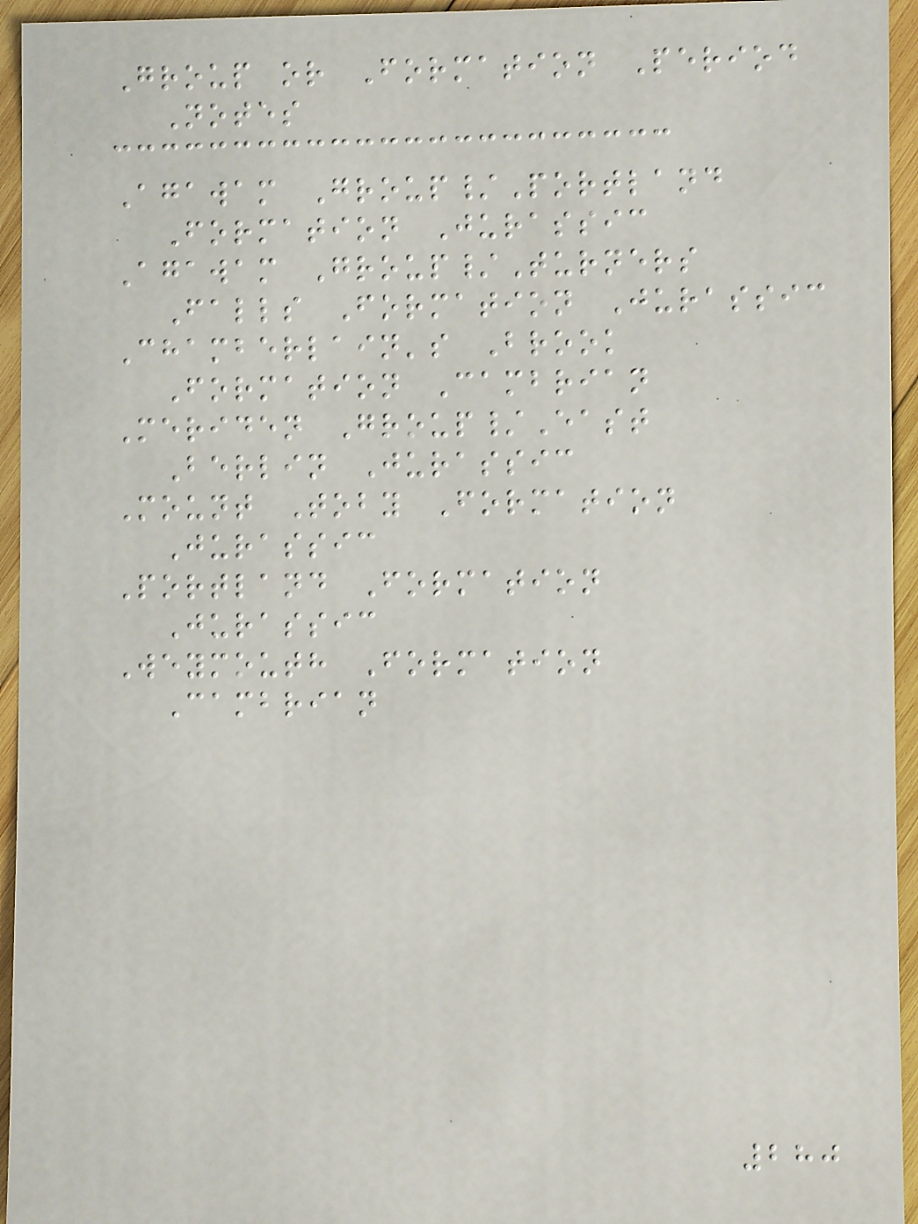Group or Formation Period
Notes
Agawam Group/Portland
Formation Jurassic
Agawam Group/Turners
Falls Formation Jurassic
Chamberlain's Brook
Formation Cambrian
Meriden Group/East
Berlin Jurassic
Mount Toby Formation
Jurassic
Portland Formation
Jurassic
Weymouth Formation
Cambrian
280
